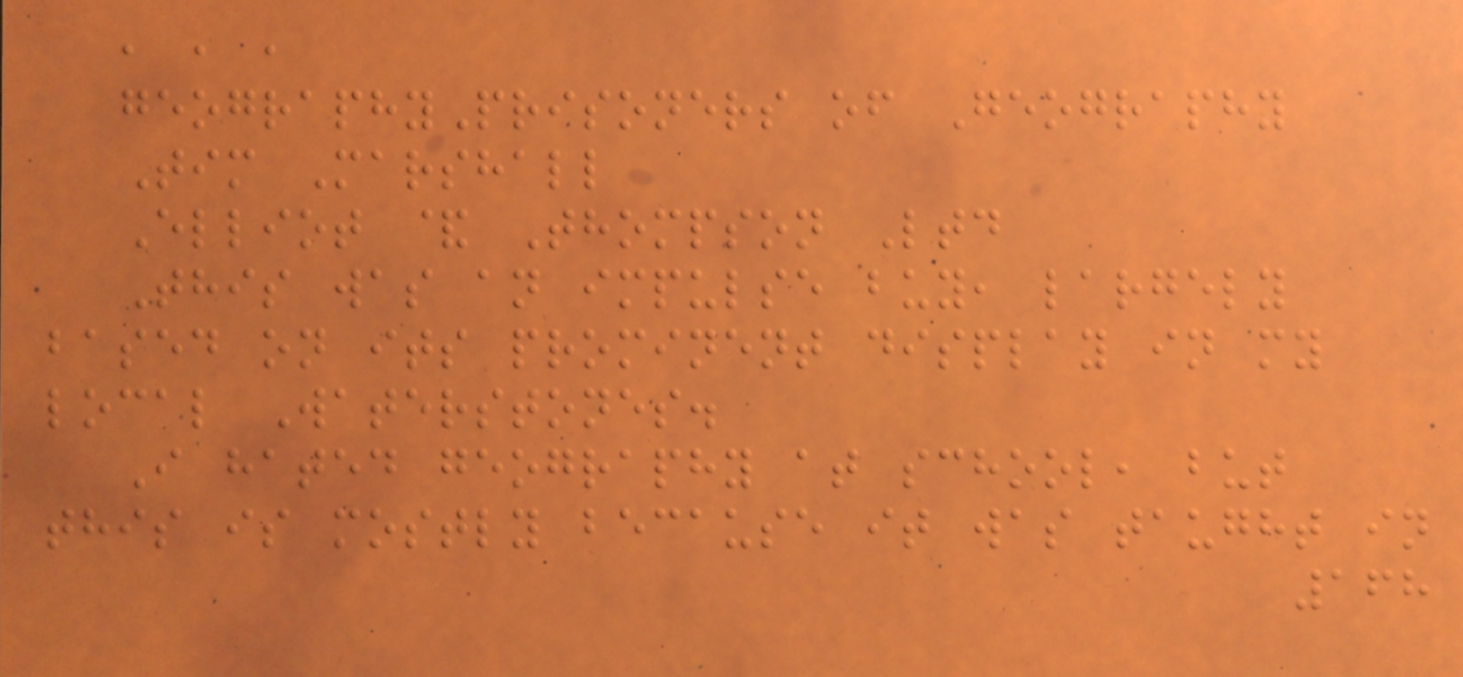, , ,
geographyPrisoners of Geography
Tim Marshall
Elliot & Thompson Ltd
This was an impulse buy, largely
based on its prominent display in my
local Waterstones.
I hated geography at school, but
this is mostly because it was taught in
168
